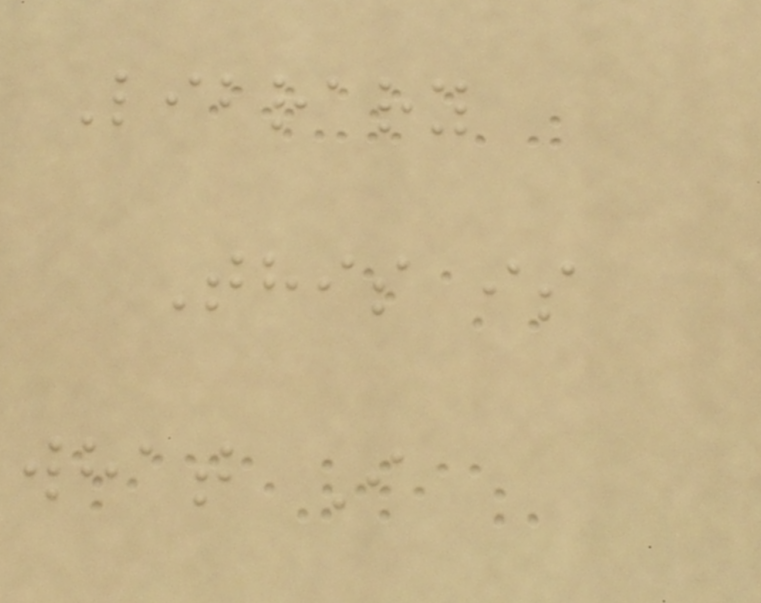Library
This is
what I
